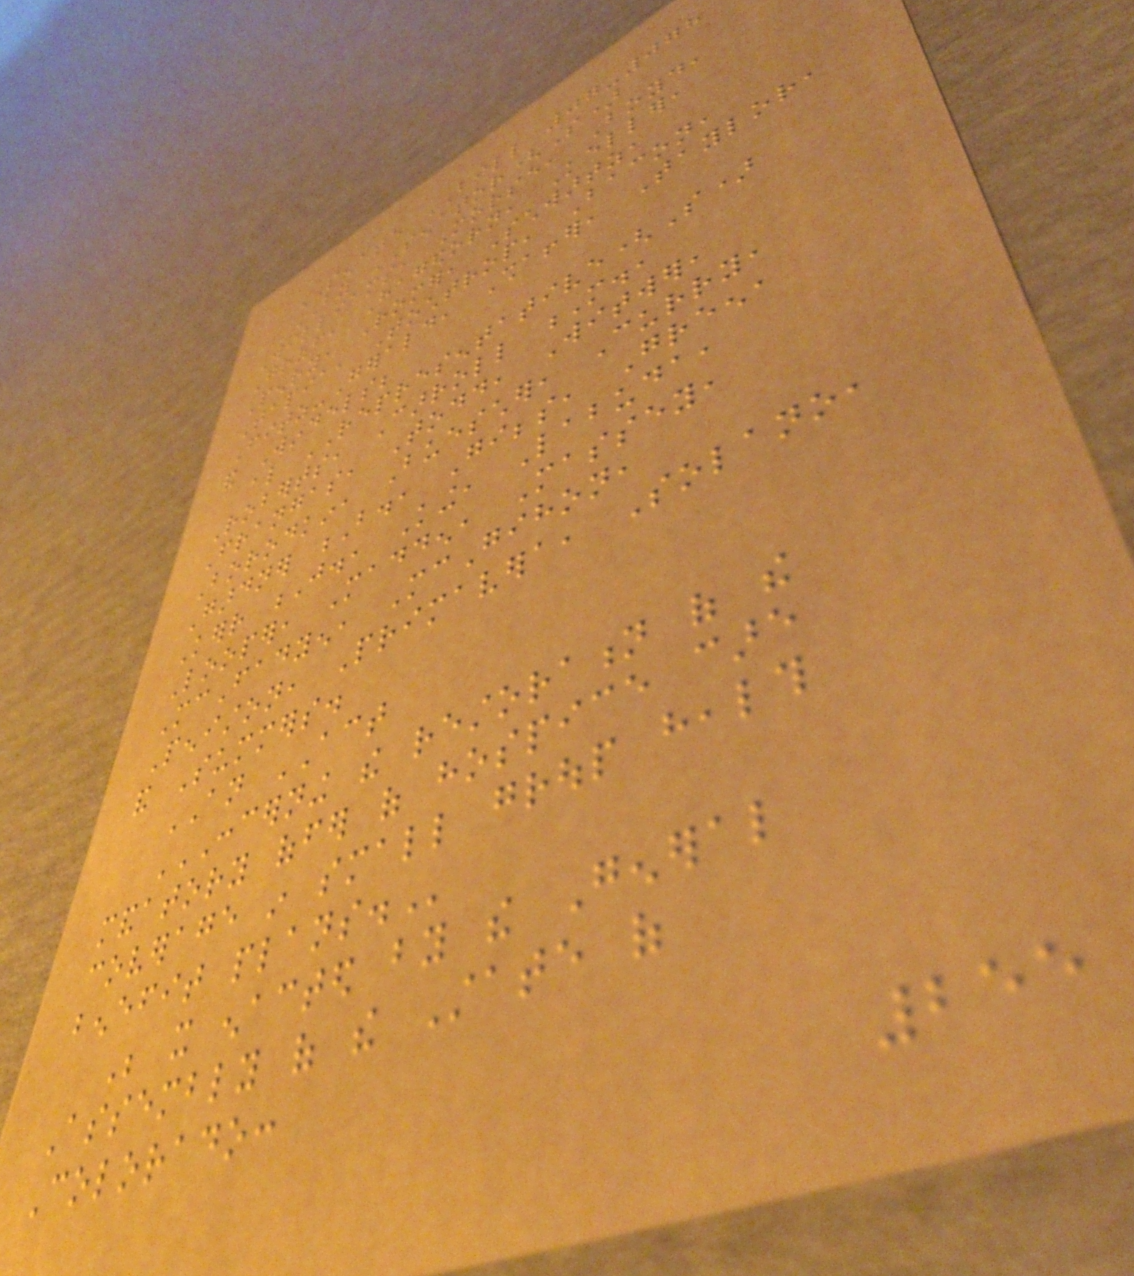SENATE BILL 07-078
BY SENATOR(S)
Williams, Morse, Boyd,
Groff, Hagedorn, Keller,
Penry, Romer, Schwartz,
Tapia, Tochtrop, Bacon,
Fitz-Gerald, Shaffer, Taylor,
and Windels;
also REPRESENTATIVE(S)
Roberts, Carroll M.,
Frangas, Todd, Witwer,
Borodkin, Buescher, Curry,
Gardner B., Gibbs, Green,
Kerr J., King, Labuda,
Looper, Madden, Massey,
McFadyen, McGihon,
Peniston, Primavera, Solano,
and Summers.
AN ACT
CONCERNING THE RESTORATION OF THE
MANDATORY OFFER OF HOSPICE CARE
COVERAGE IN SMALL GROUP HEALTH
BENEFIT PLANS.
Be it enacted by the General
Assembly of the State of
Colorado:
255
